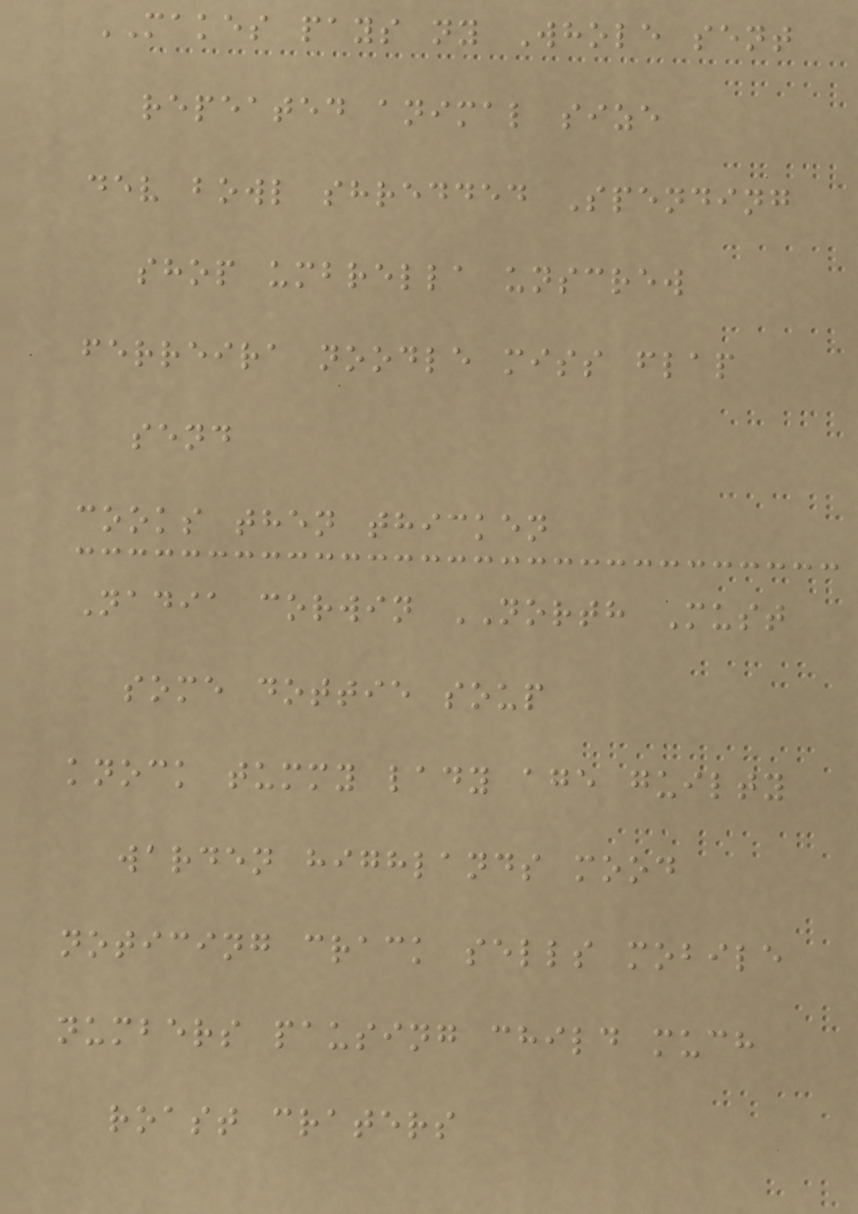MAKES pays ny Whole sent
repeated animal size
dev bowl shredded Spending
shop umbrella unscrew
ferreira noodle miss flap
send
cooks then thicken
Nadia corwin NORTH Must
some dottie soup
knock tummy lady age guilty
warden highlands mood
noticing crack sells mobile
numbers pausing child much
roast craters
